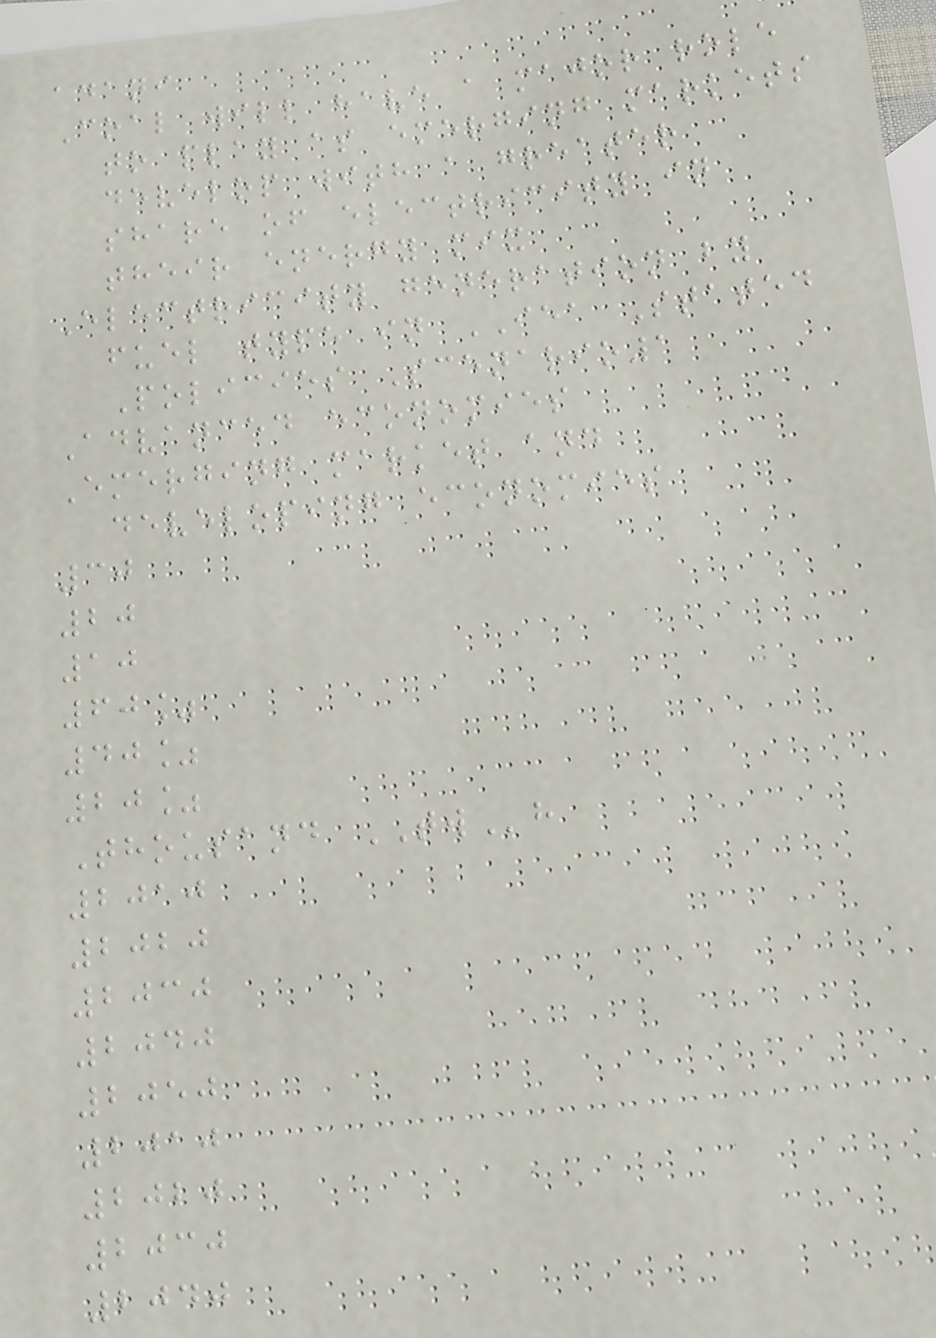adani
Coal will have a major role
to play as emerging markets
develop with a greater
share of electricity in
their energy mix
Electricity generation by
fuel type in IEA Stated
Policies Scenario1
Advanced economies
Emerging market and
developing economies
30
20
10
60%
40%
20%
Thousand TWh
2010
2020
2030
2040
2050
2010
2020
2030
2040
